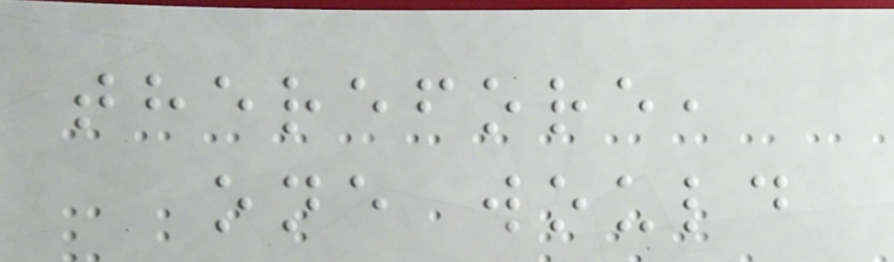therefore,
one would
